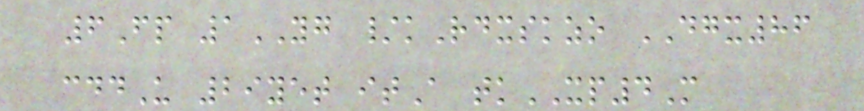6Fp 1YG /kRdxskzo DGX86
cddU 29yet itA tkXP4M
